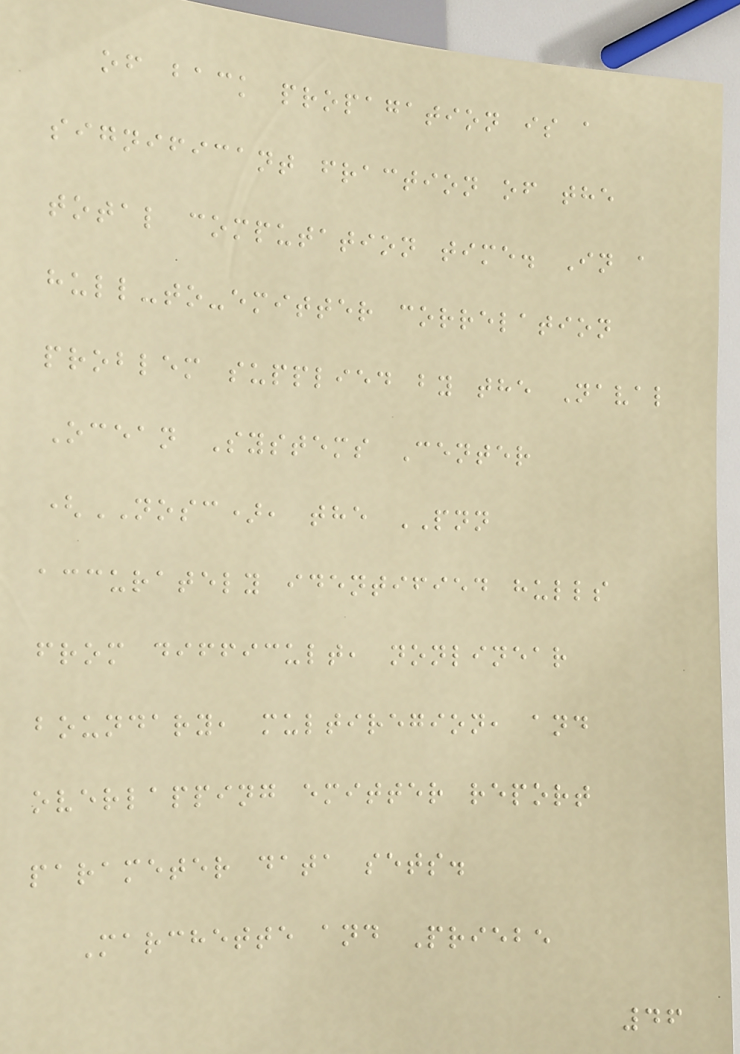of back propagation is a
significant fraction of the
total computation time. In a
hull-to-emitter correlation
problem supplied by the Naval
Ocean Systems Center
(NOSC), the PNN
accurately identified hulls
from difficult, nonlinear
boundary, multiregion, and
overlapping emitter report
parameter data sets.
Marchette and Priebe
46
